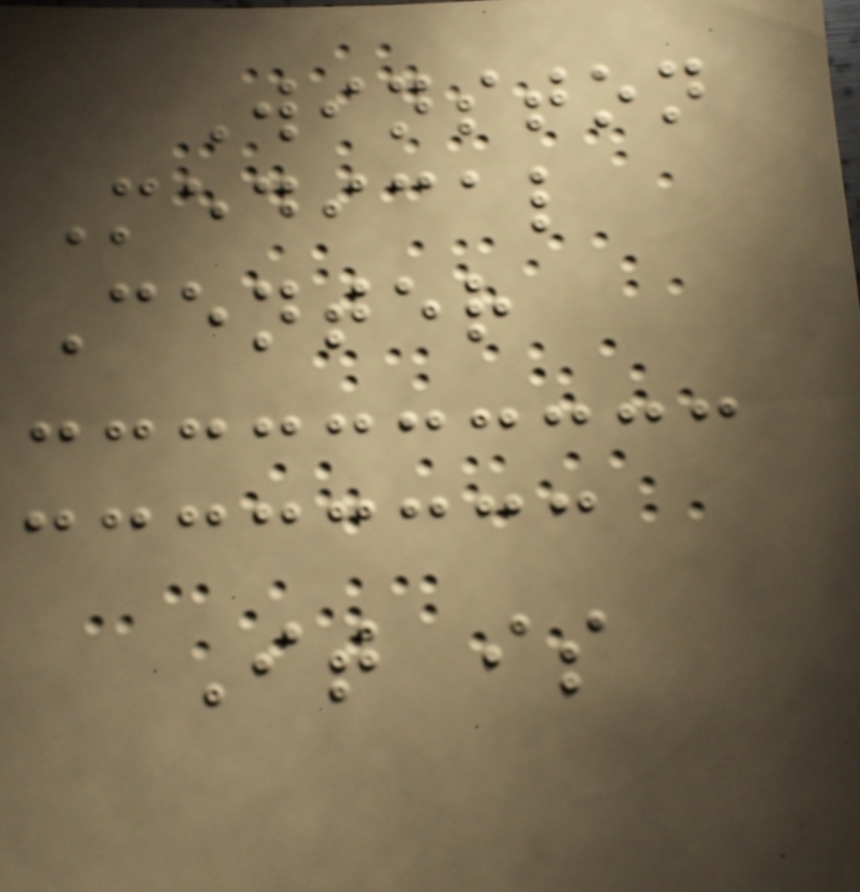Winston
Medical
Center
It is
